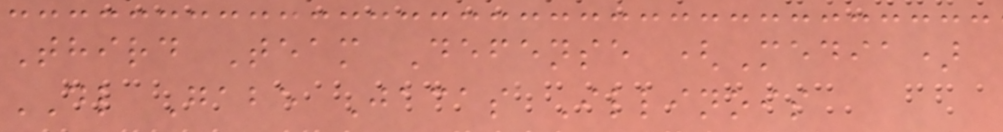Third Team Defense (Media)
DL Gabe Jacas Illinois
